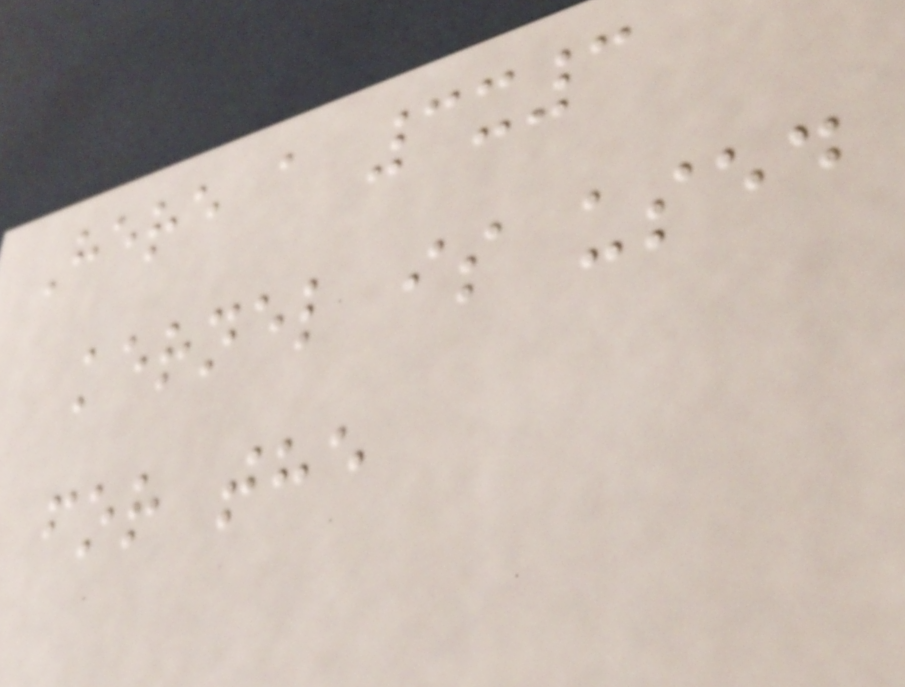Here a 3x3
kernel is used
for the
